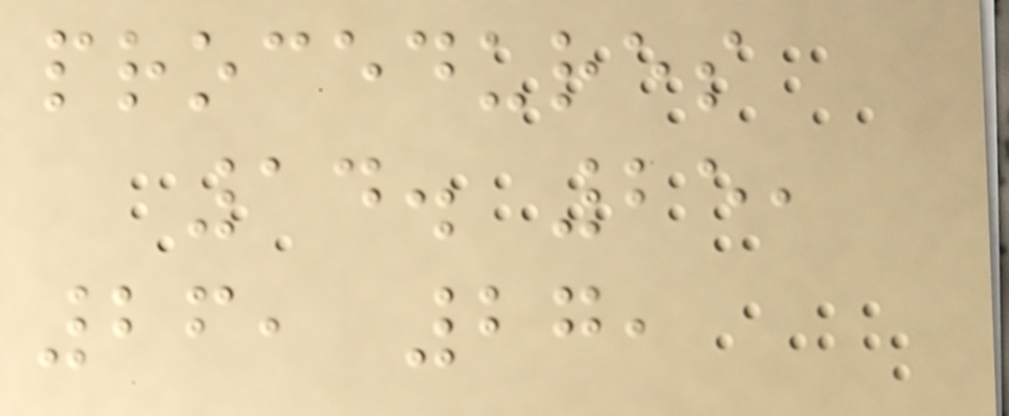procedures
14. 25,
26, 27,
